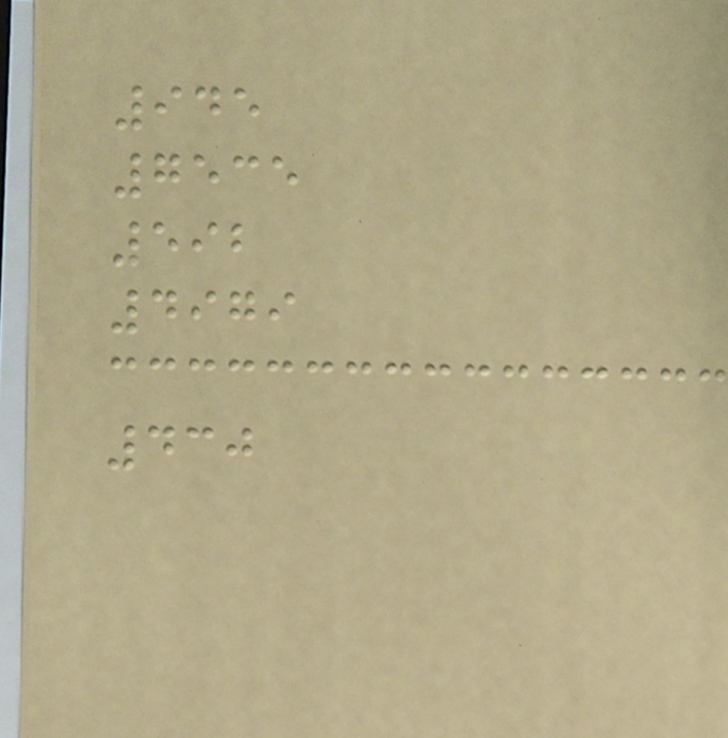945
7535
592
4979
430
